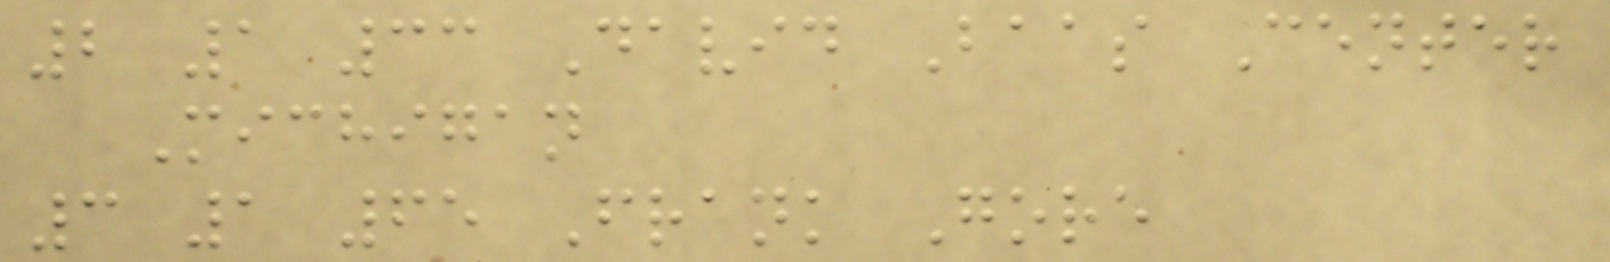2 1 33 David Baas Center
Michigan
3 1 65 Frank Gore
